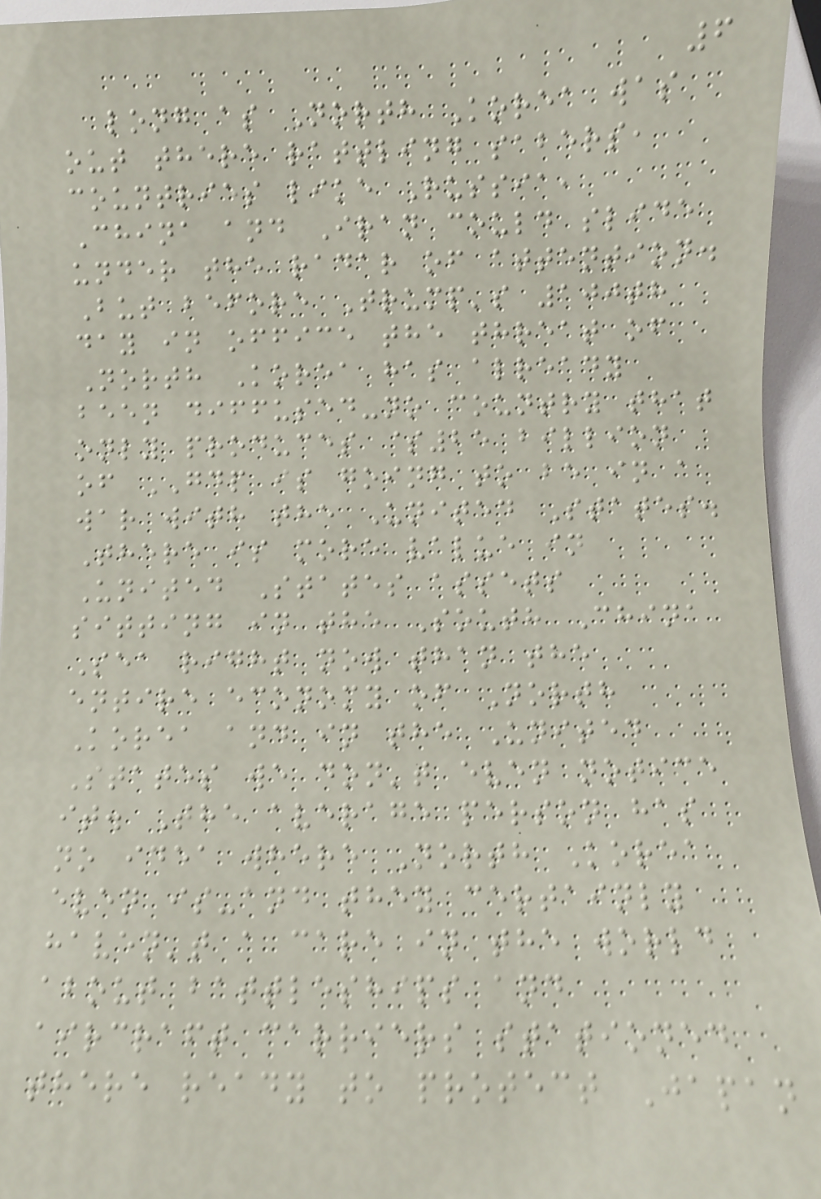6
long as North Korea was
out there rattling sabers,
countries like Russia,
China and Iran could slide
under the radar of attention.
But before Trump's 100th
day in office the threat of
North Korea has already
been diffused-no country that
only produces $25 billion
of GDP is going to be in a
war with the United States.
There is more value in
United States assets
sitting in the South China
Sea right now than the
entire economy of North
Korea and in the United
States we don't even notice
it. The average person has
no idea where North Korea
even is-and they certainly
haven't a care in the world
about battleships and
aircraft carriers stationed
there ready to protect Japan
